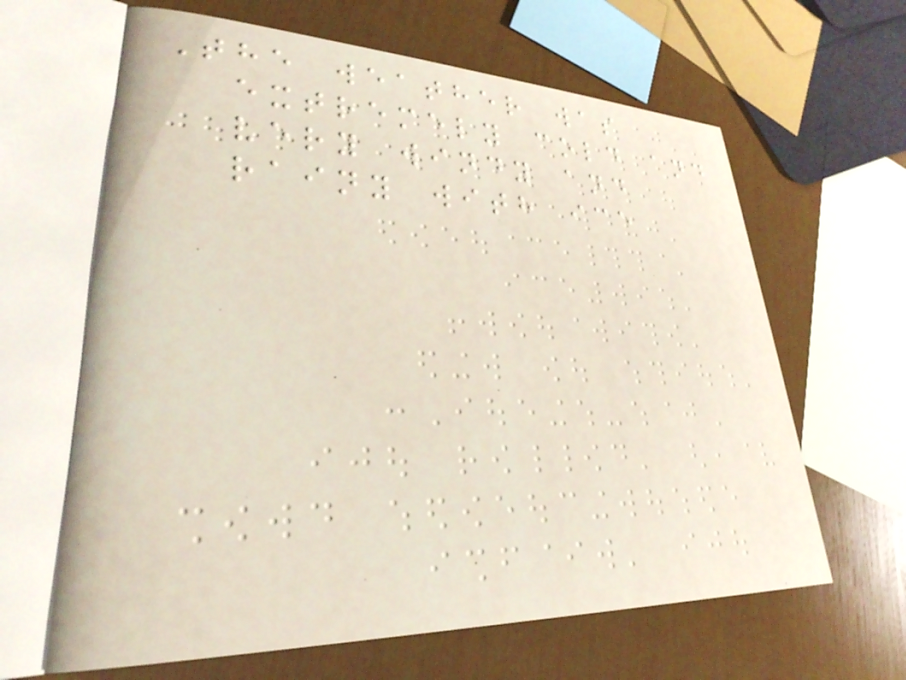The weather was
extremely cold and
very windy and
rainy with ice
